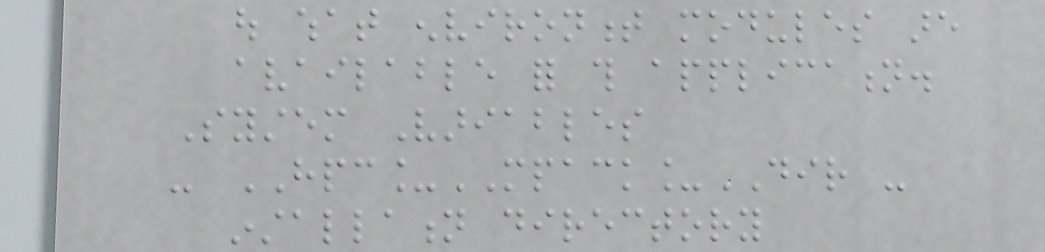out what environment modules are
available for this application.
System Variables
- HPC_MPACK_DIR -
installation directory
